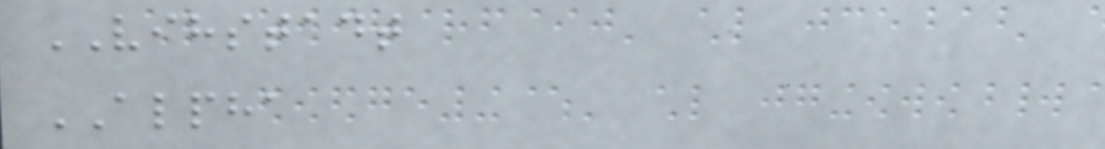VIHSTADT
ALPHA
